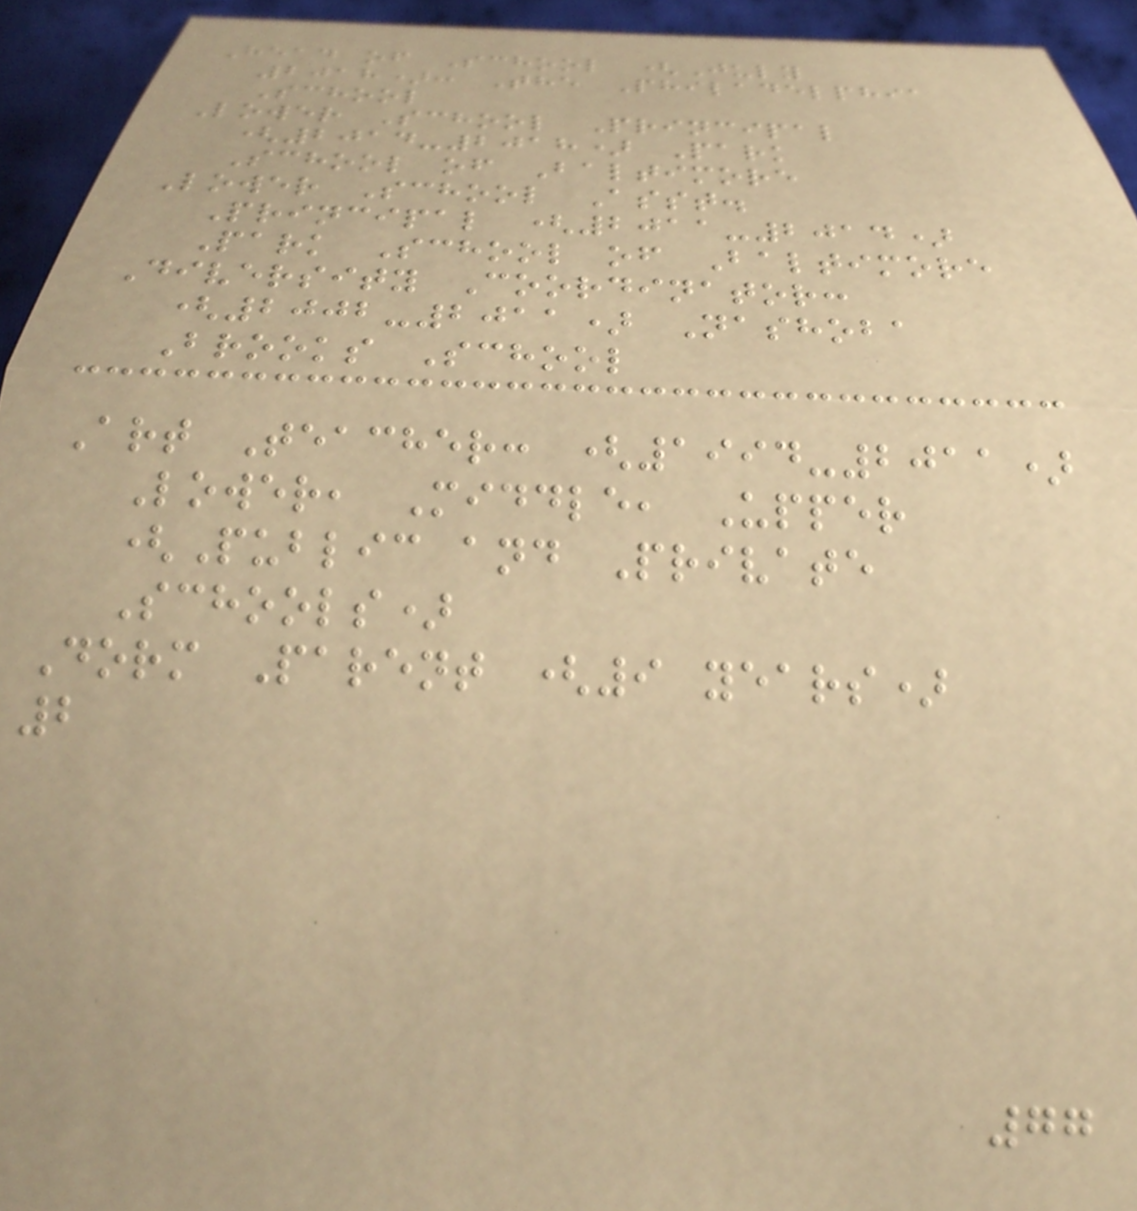Head of School (July
2018): The Philadelphia
School
Lower School Principal
(2014-2018) Park
School of Baltimore
Lower School Asst.
Principal (2011-2014)
Park School of Baltimore
Diversity Coordinator:
(2002-2011) Nashoba
Brooks School
Art Teacher: (1994-2011)
Lower, Middle, Upper
(Public and Private
Schools)
Dorm Parent (9 years)
2
77
